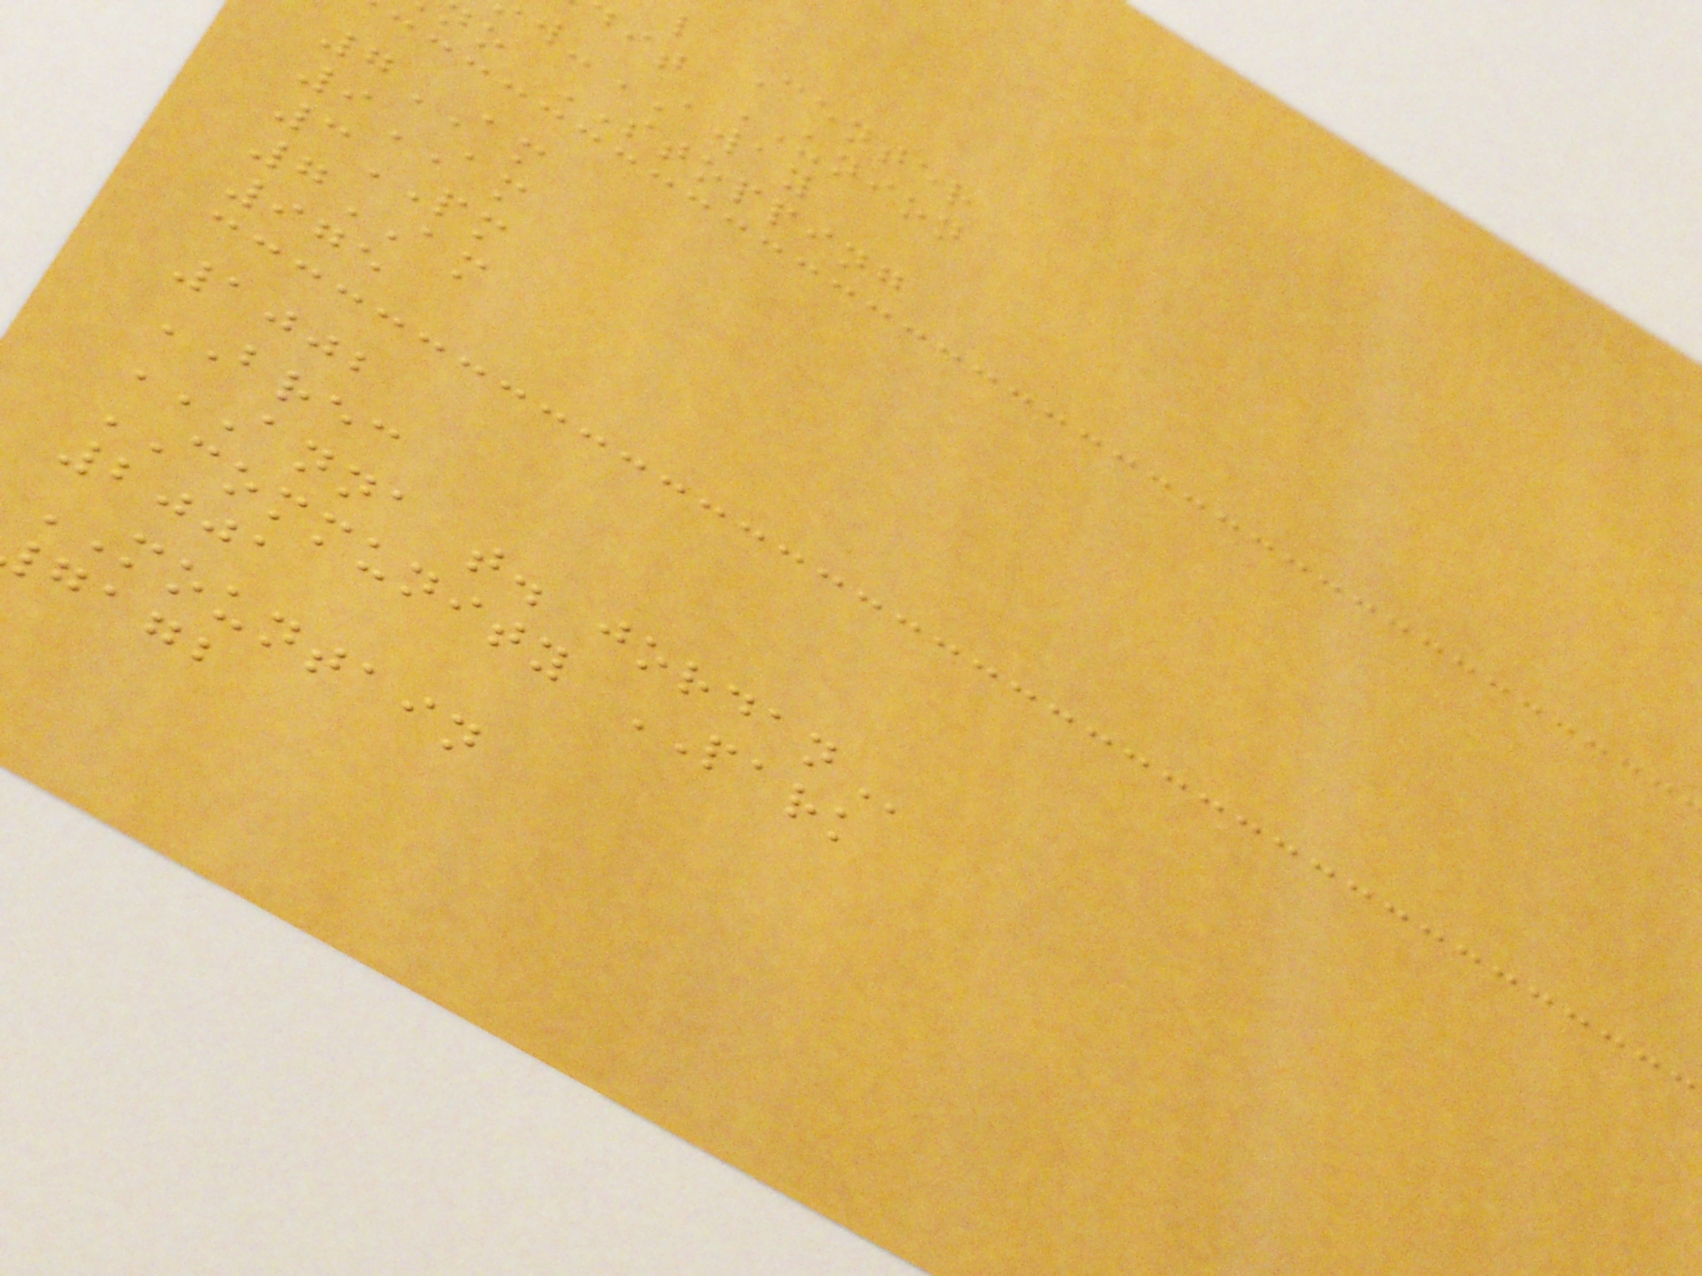l Center
it UNION
-AWAY
o STOPPING
7AM
9AM
3PM
7AM
975
1002
BREC
ANNA T. JORDAN
COMMUNITY PARK
2001
MOUNTAIN
gagb
